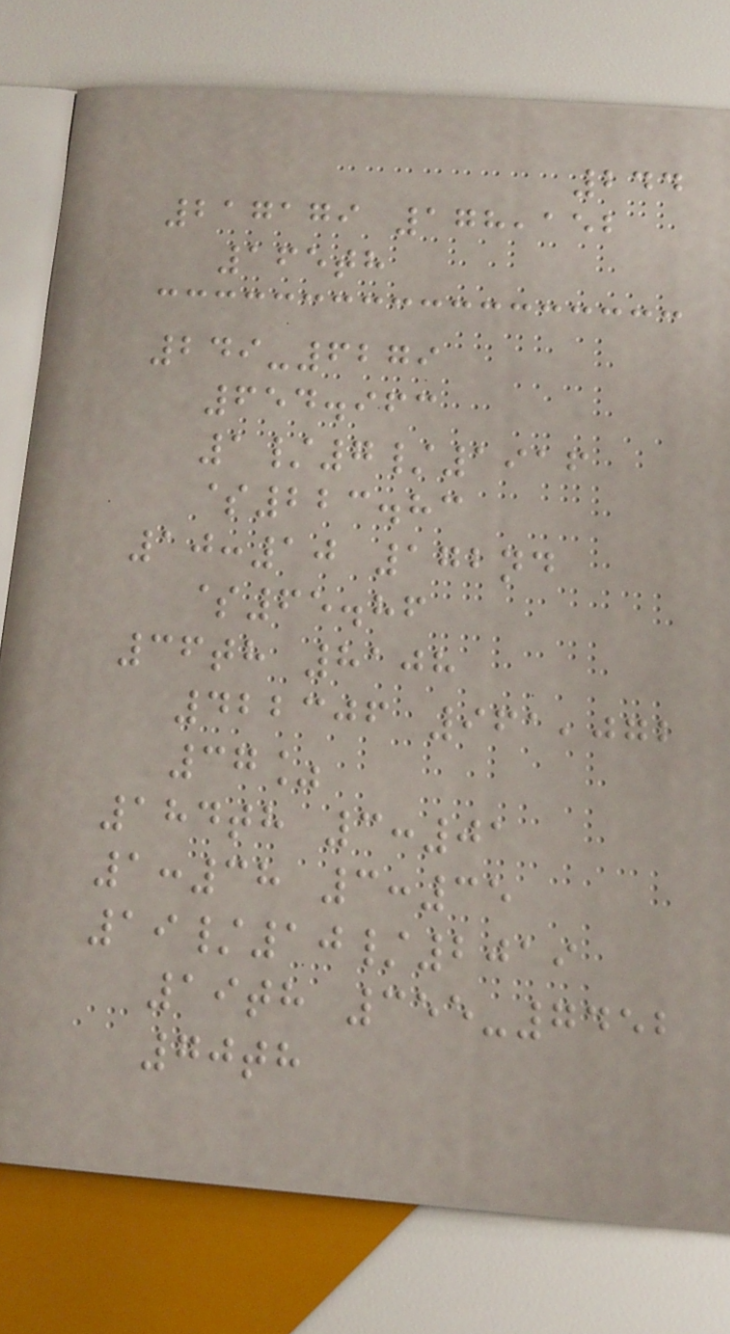244
217179 178,152
165th
249-6279
654.963
1/7/1916
$223.83
10:10 172nd
$65.86
36th 8108
422306 961,072
37%
184th 3:01
1:38 3:35
19/10/2019
19th 355-7452
70th
